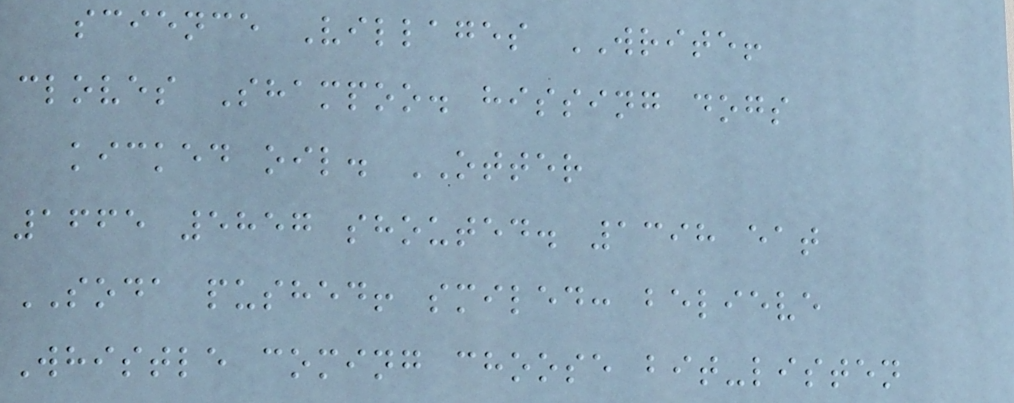science Villages WRITE!
cloves Shampoo. hissing dogs
kicked oil. OTTER
1665 5857 shouted. 1398 eat
SODA pushed! smiled: believe
Whistle coming choose bit-listen
